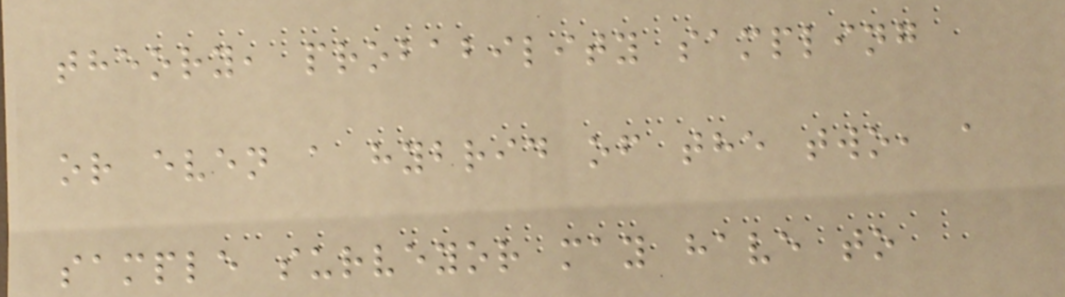theory, probability sampling
or even a hybrid of the two, a
sample surveyor may have to
